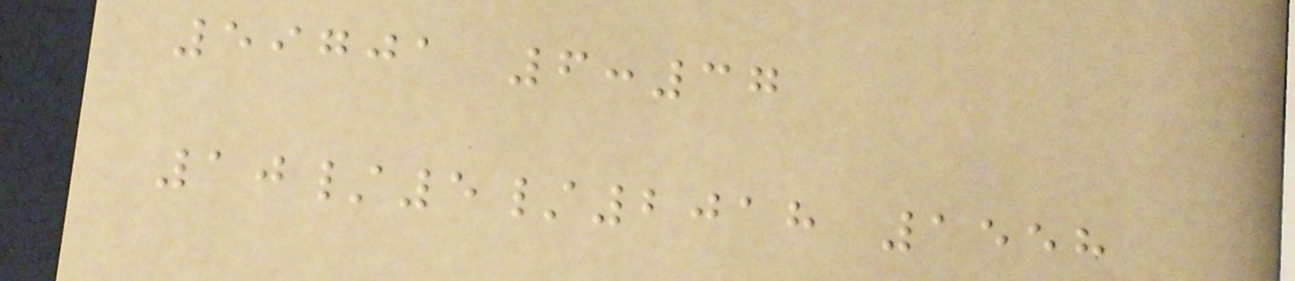59701 6:37
10/5/2018 1558
